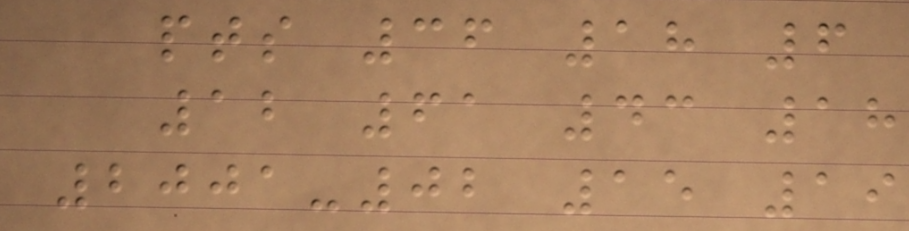pts 36 18 6
12 61 43 18
2001-02 15 19
